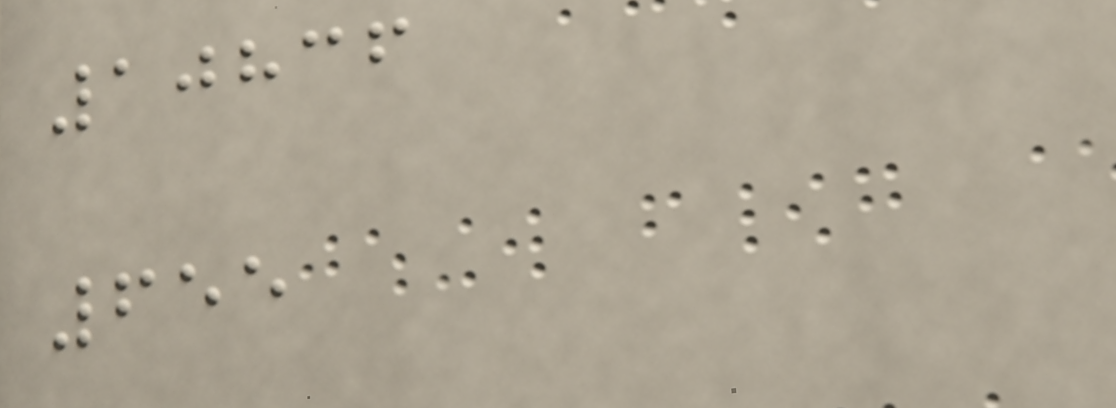10836
655
